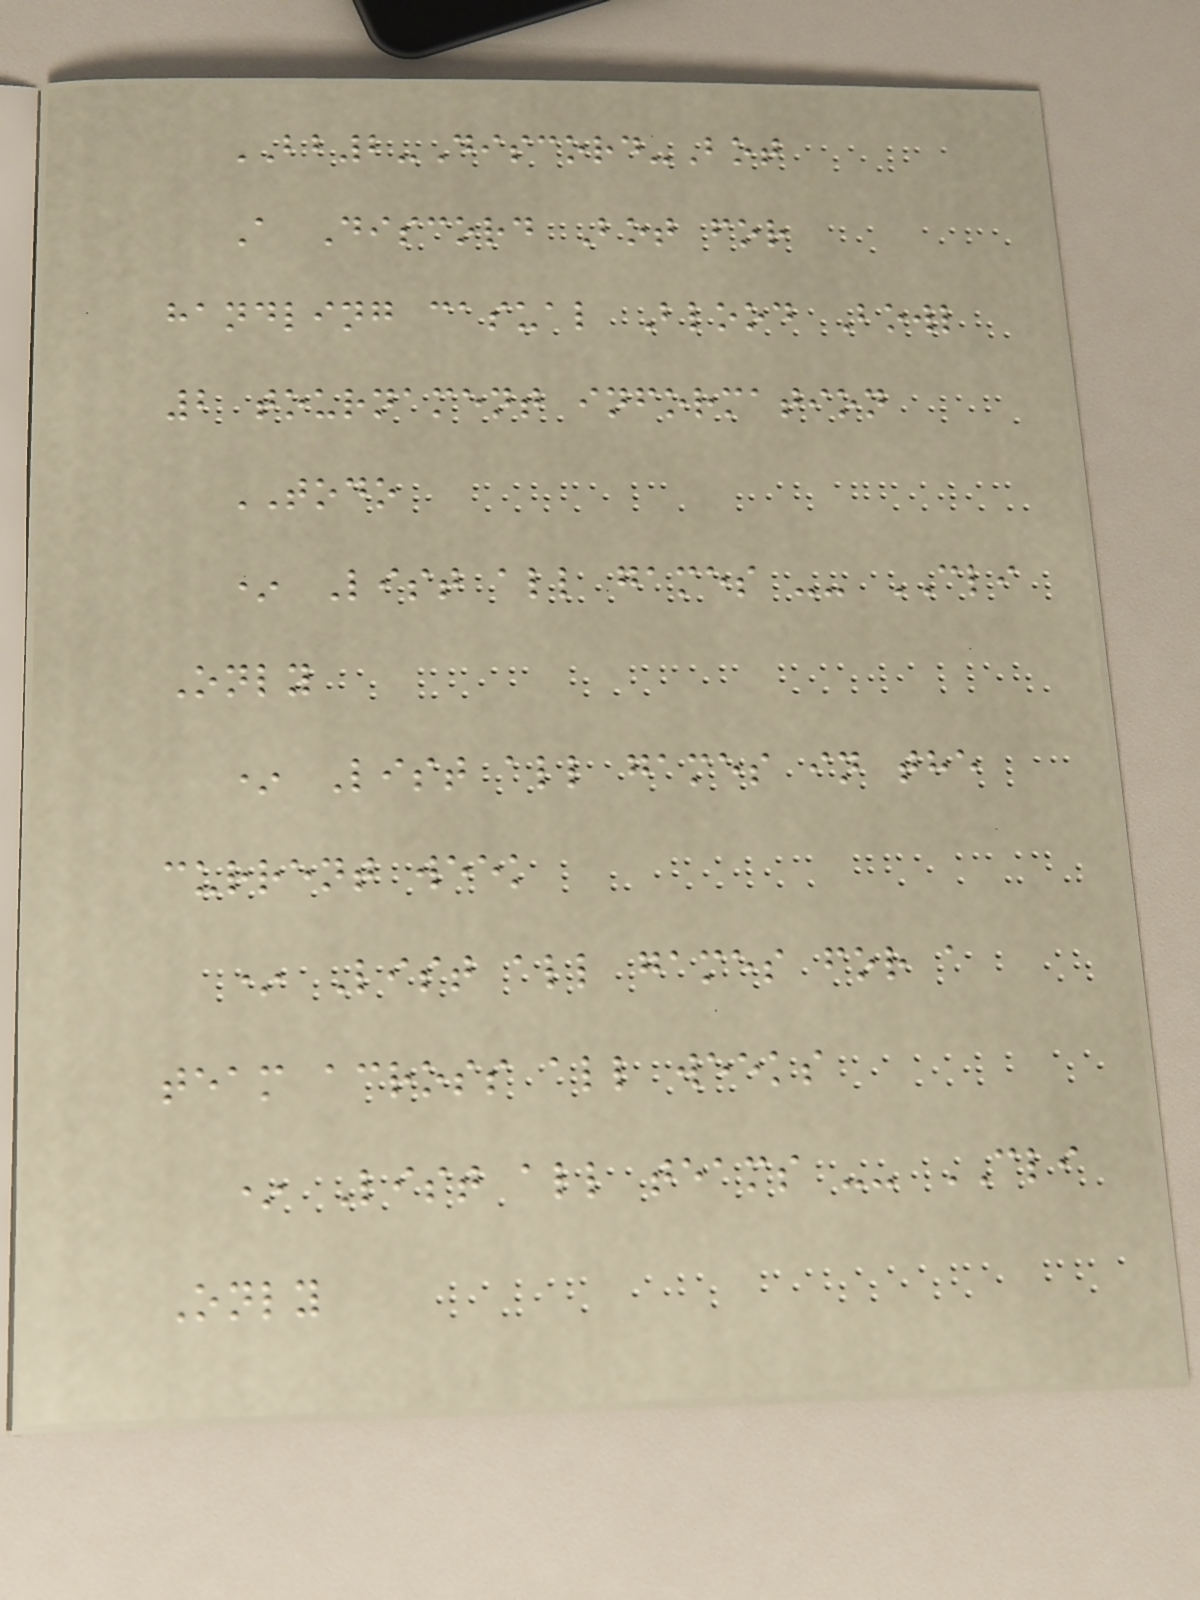BB2-Discord-Bot
A Discord Bot for
handling casual Blood Bowl
2 tournament information
TODO
* List all games -- CLI
Only
* List all games in the
current week
* List all games for a
team across all weeks
* List all teams -- CLI
Only
